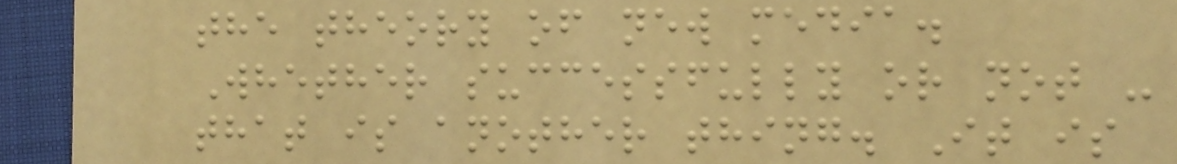the theory of new media.
Whether successfully or not -
that is another thing. It is
